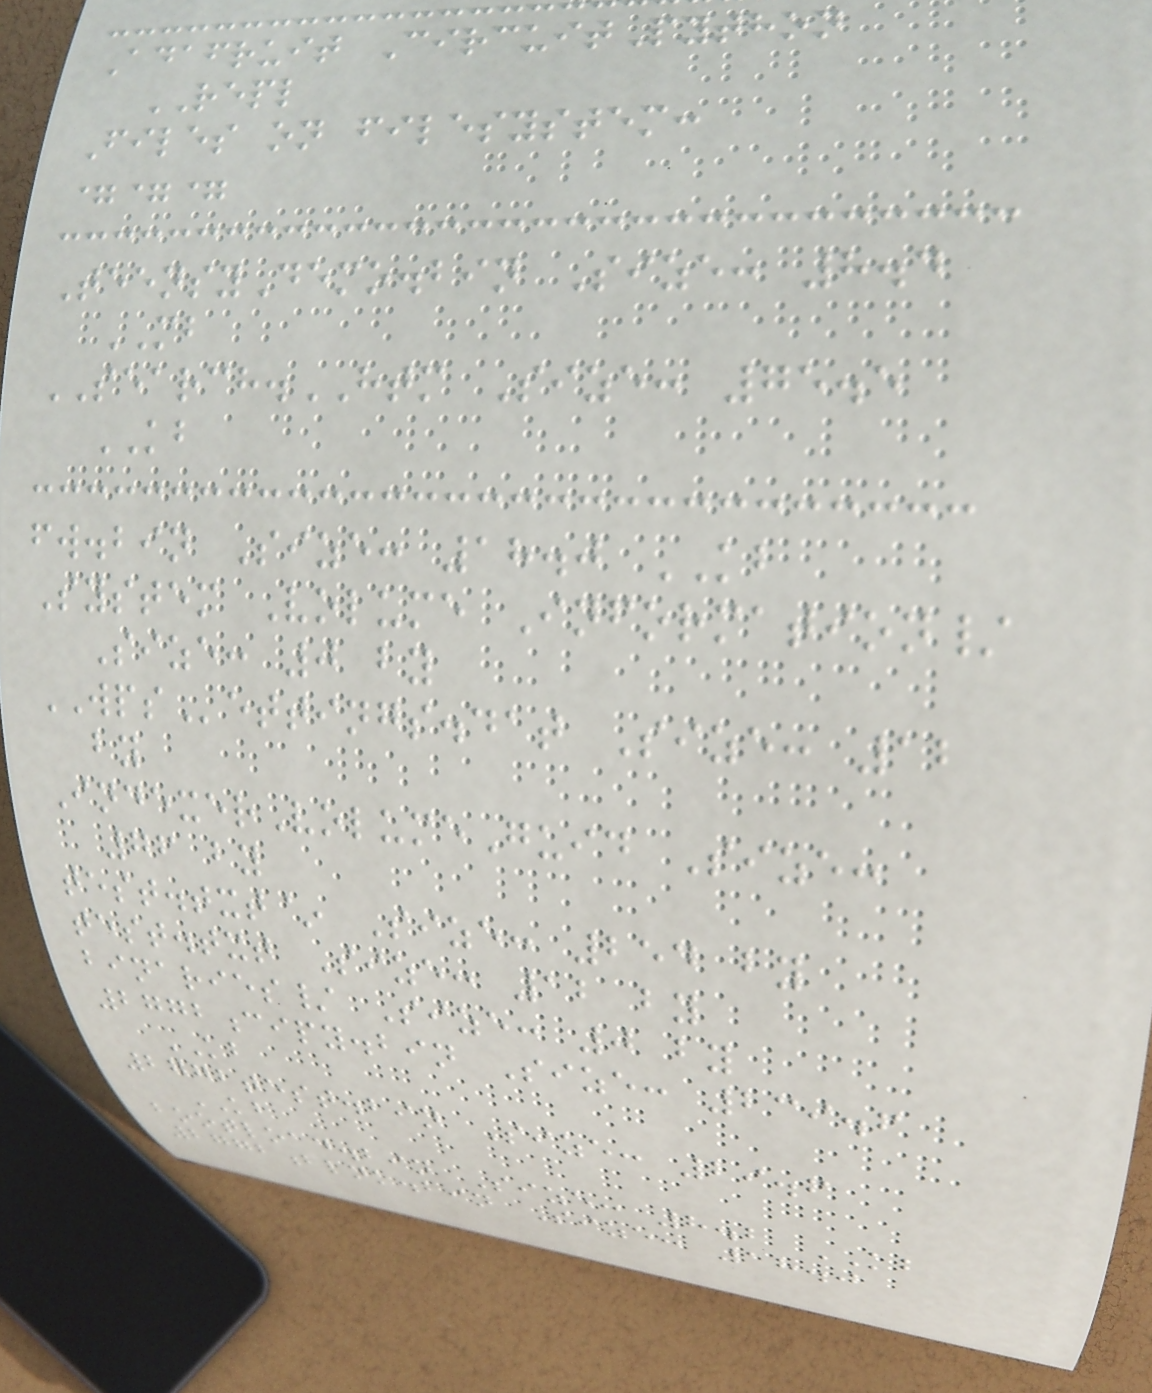Adafruit CircuitPython
REPL
Files on filesystem:
===
TeensyDemo.bin Size: 8.4
MB
SEARCH.HTM Size: 75.5
KB
fw.bin Size: 18.0 KB
System Volume Information/
Size: 0 by
WPSettings.dat Size: 12
by
IndexerVolumeGuid Size:
76 by
test.txt~ Size: 254 by
test.txt Size: 12 by
binaries/ Size: 0 by
2772cipy.bin Size: 239.6
KB
2772test.bin Size: 29.6
KB
bootload.bin Size: 8.2 KB
2772blnk.bin Size: 18.0
